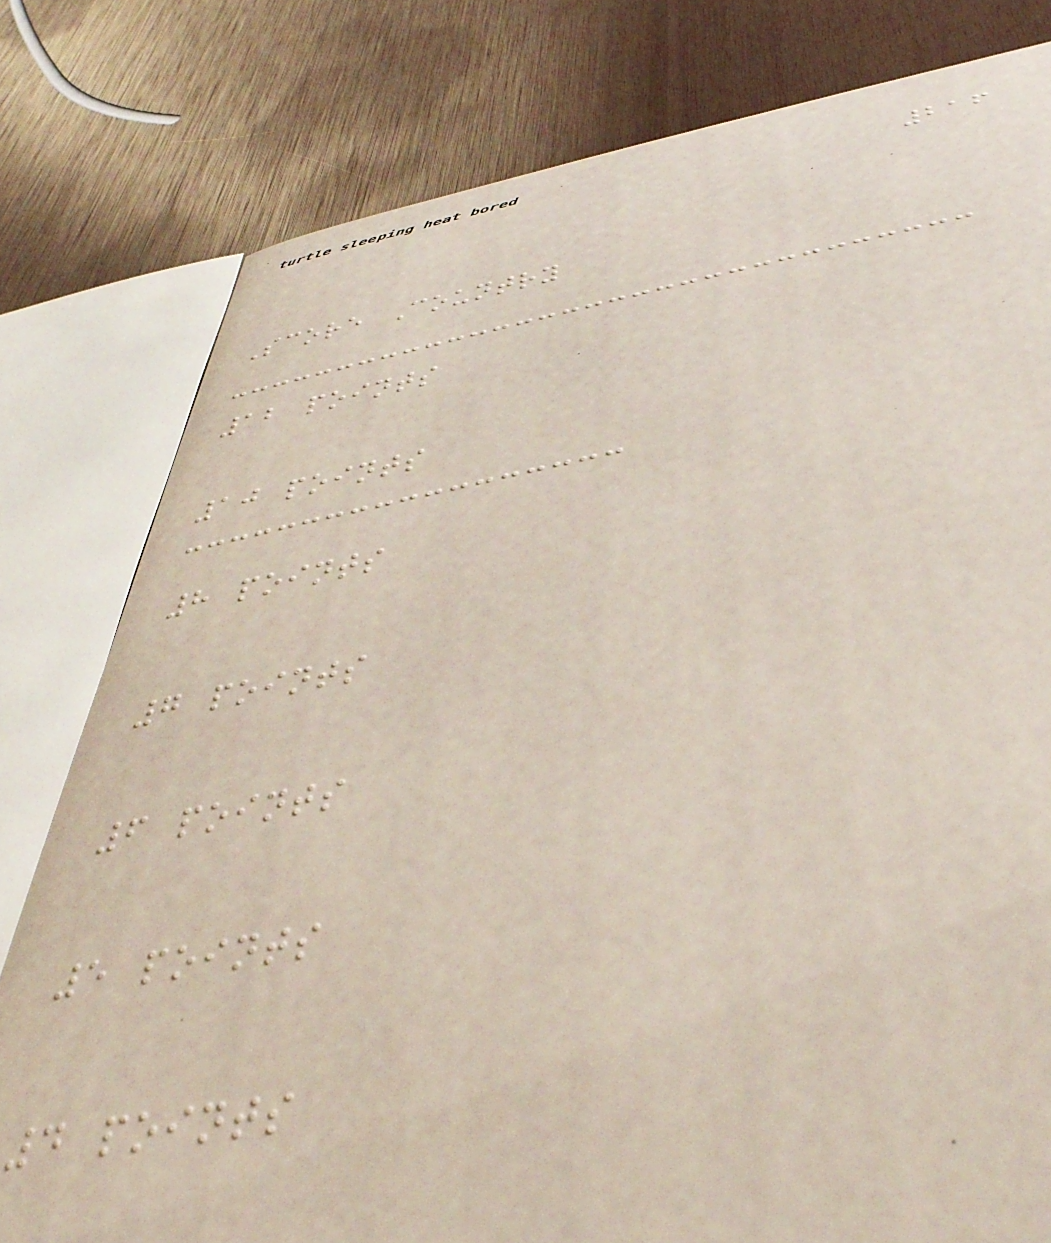216
Score Country
12 points
10 points
8 points
7 points
6 points
5 points
4 points
